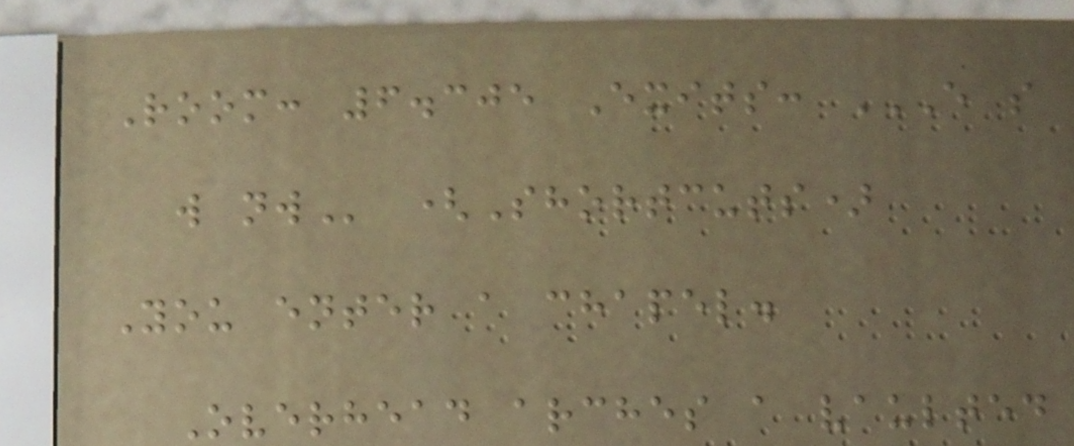Room: 6.305 Exits: E S
W NW (Shortcuts)
You enter a chapel.
Overhead arches a vaulted
